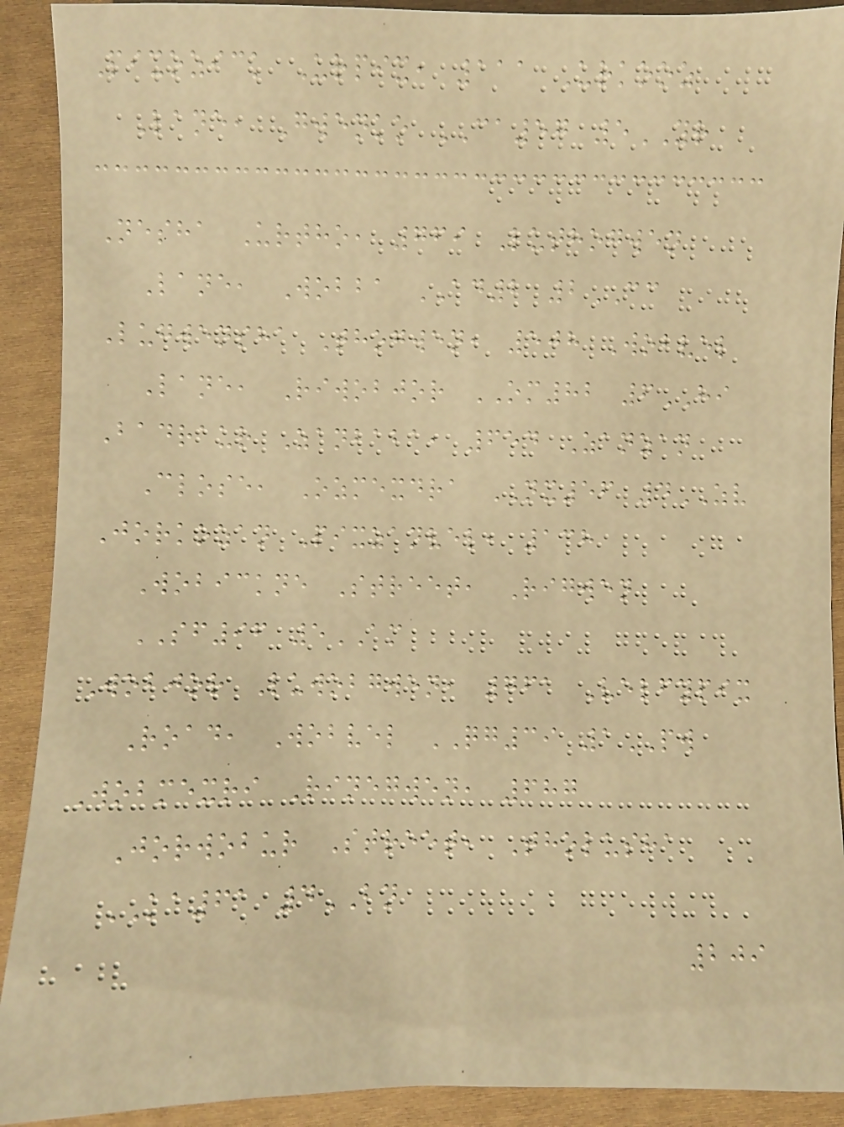Pixozick Urpix, 111 Urkooz
Lane, Gwenko CA57 5YR
Nesha Urtho, 769 Luthogwen
Lane, Wobba AD2 2CC
Lugwensha Thogwen, 508 Wobvel
Lane, Riwobjor OM82 6HI
Badraur Zanbaba, 654 Zanzan
Close, Ozmexdra NX56 4ZV
Jorkozan Pixzanvel, 138
Wobickne Street, Rigwen
SF96 5AM
Wobjor Luwobgwen, 761 Velfypix
Road, Wobvel QG39 1PW
Wobmexri Rinegwen, 687
Jorwobur Street, Tholusha
KA61 4BN
209
